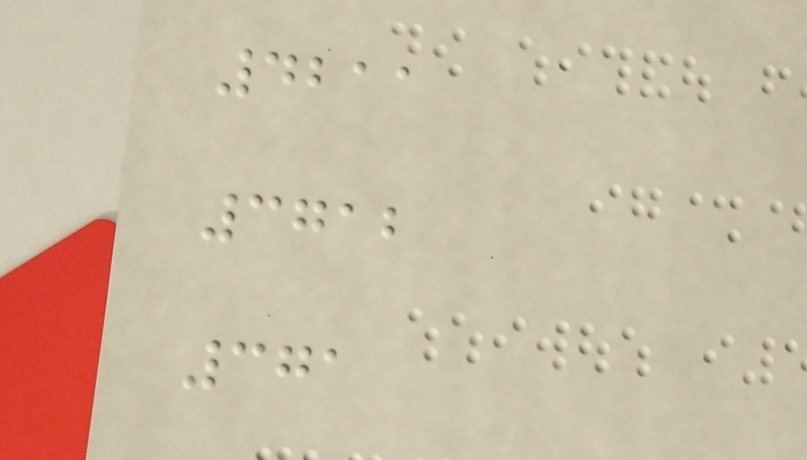4211
3712
371
